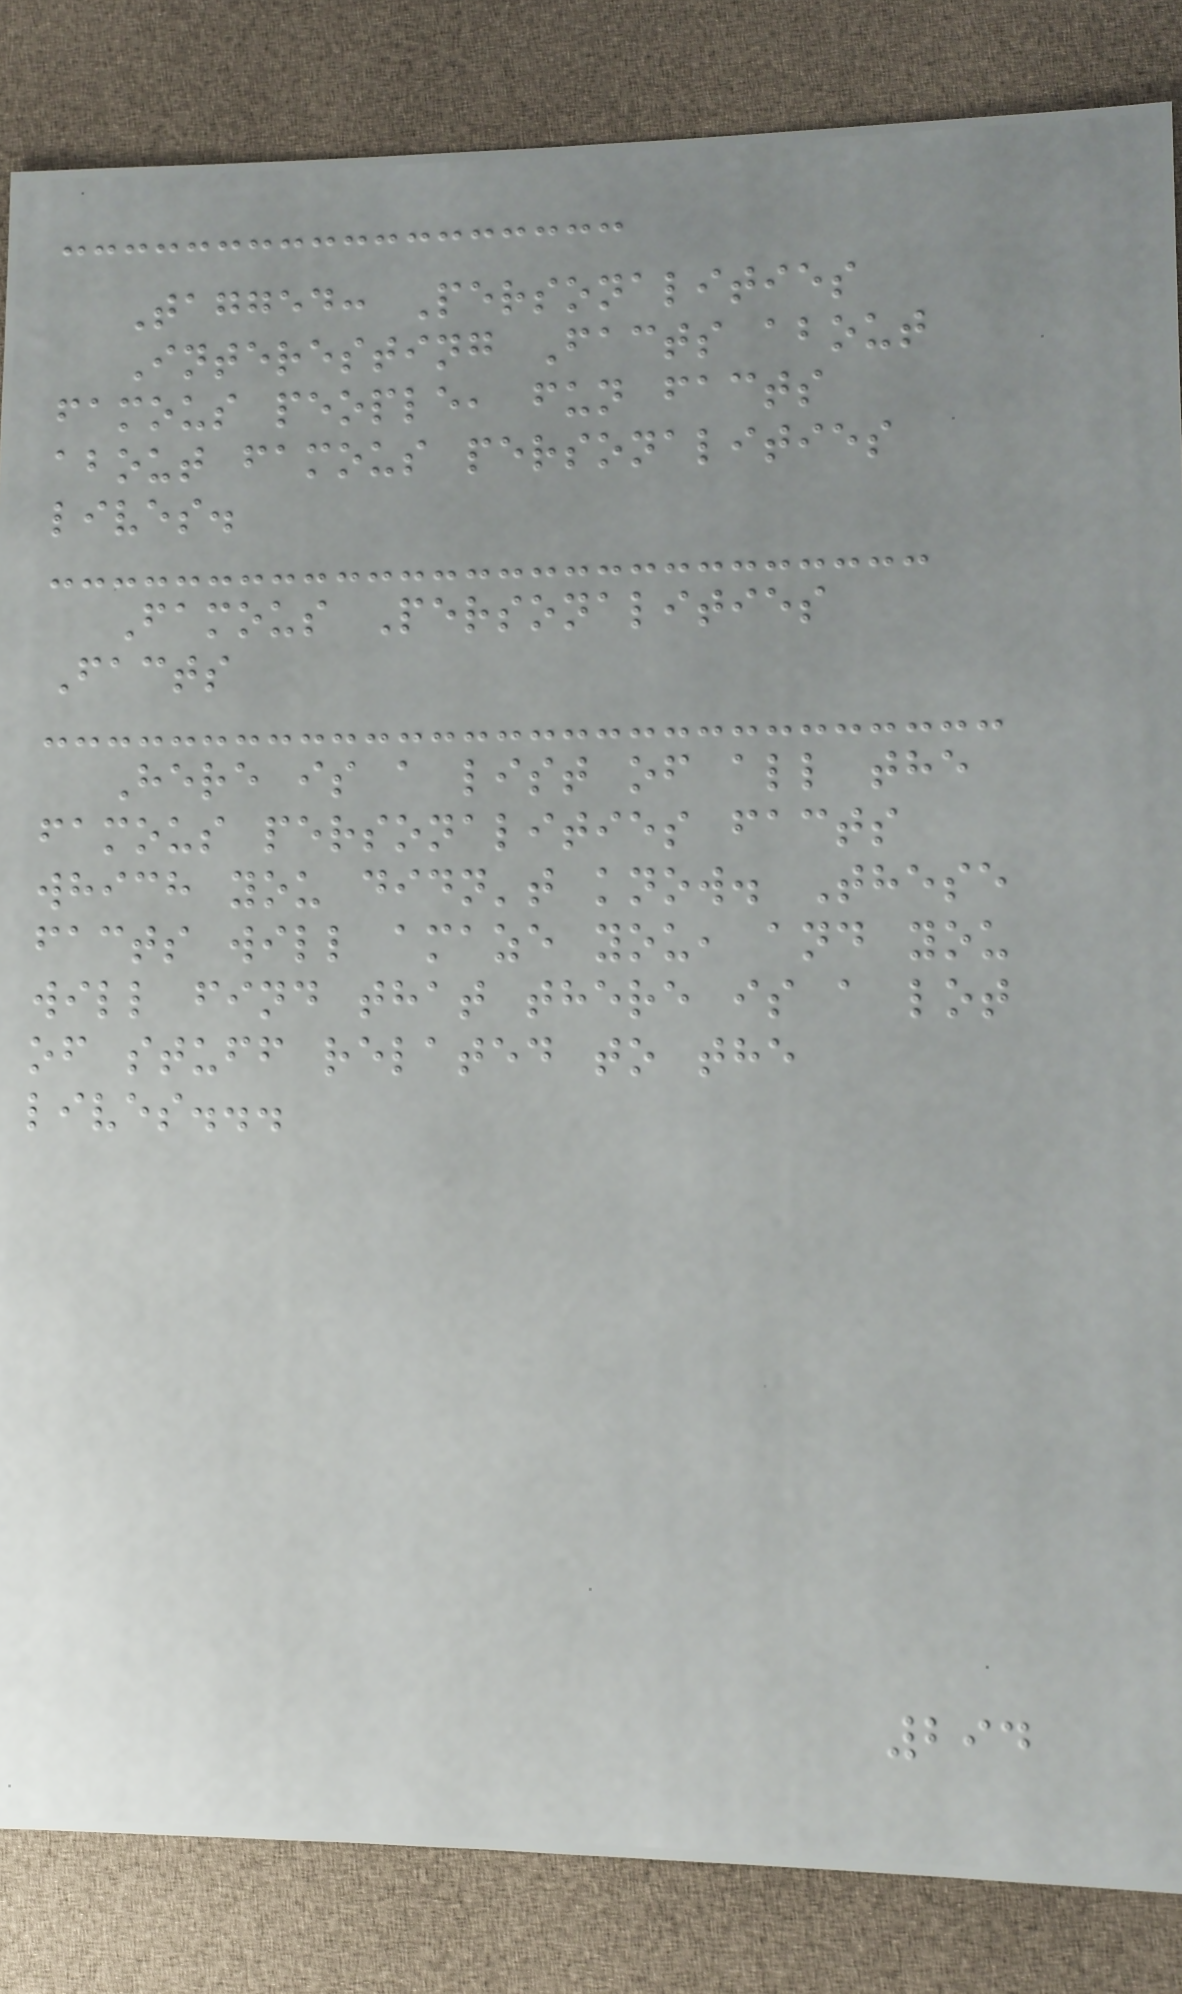Tagged: Personalities
Interesting Facts about
famous people, fun facts
about famous personalities
lives.
Famous Personalities
Facts
Here is a list of all the
famous personalities facts
which you didn't know. These
facts will amaze you, and you
will find that there is a lot
of stuff related to the
lives...
294
